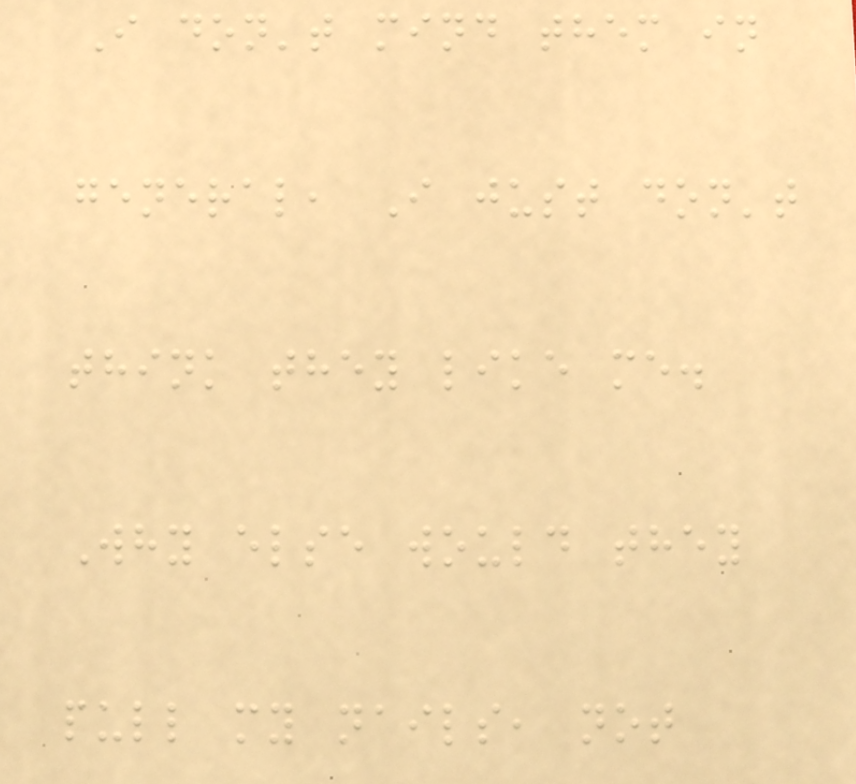I don't mind them in
general, I just don't
think they like me.
Why else would they
pull my nails, not
